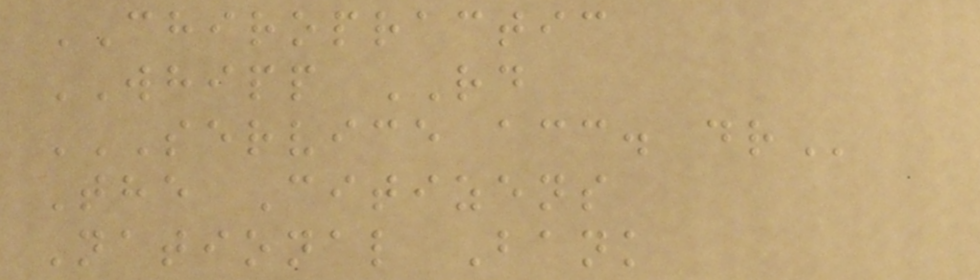CHIROPRACTIC
WHIPP RD
SERVICE ACC. DR
The Citizens
National Bank
